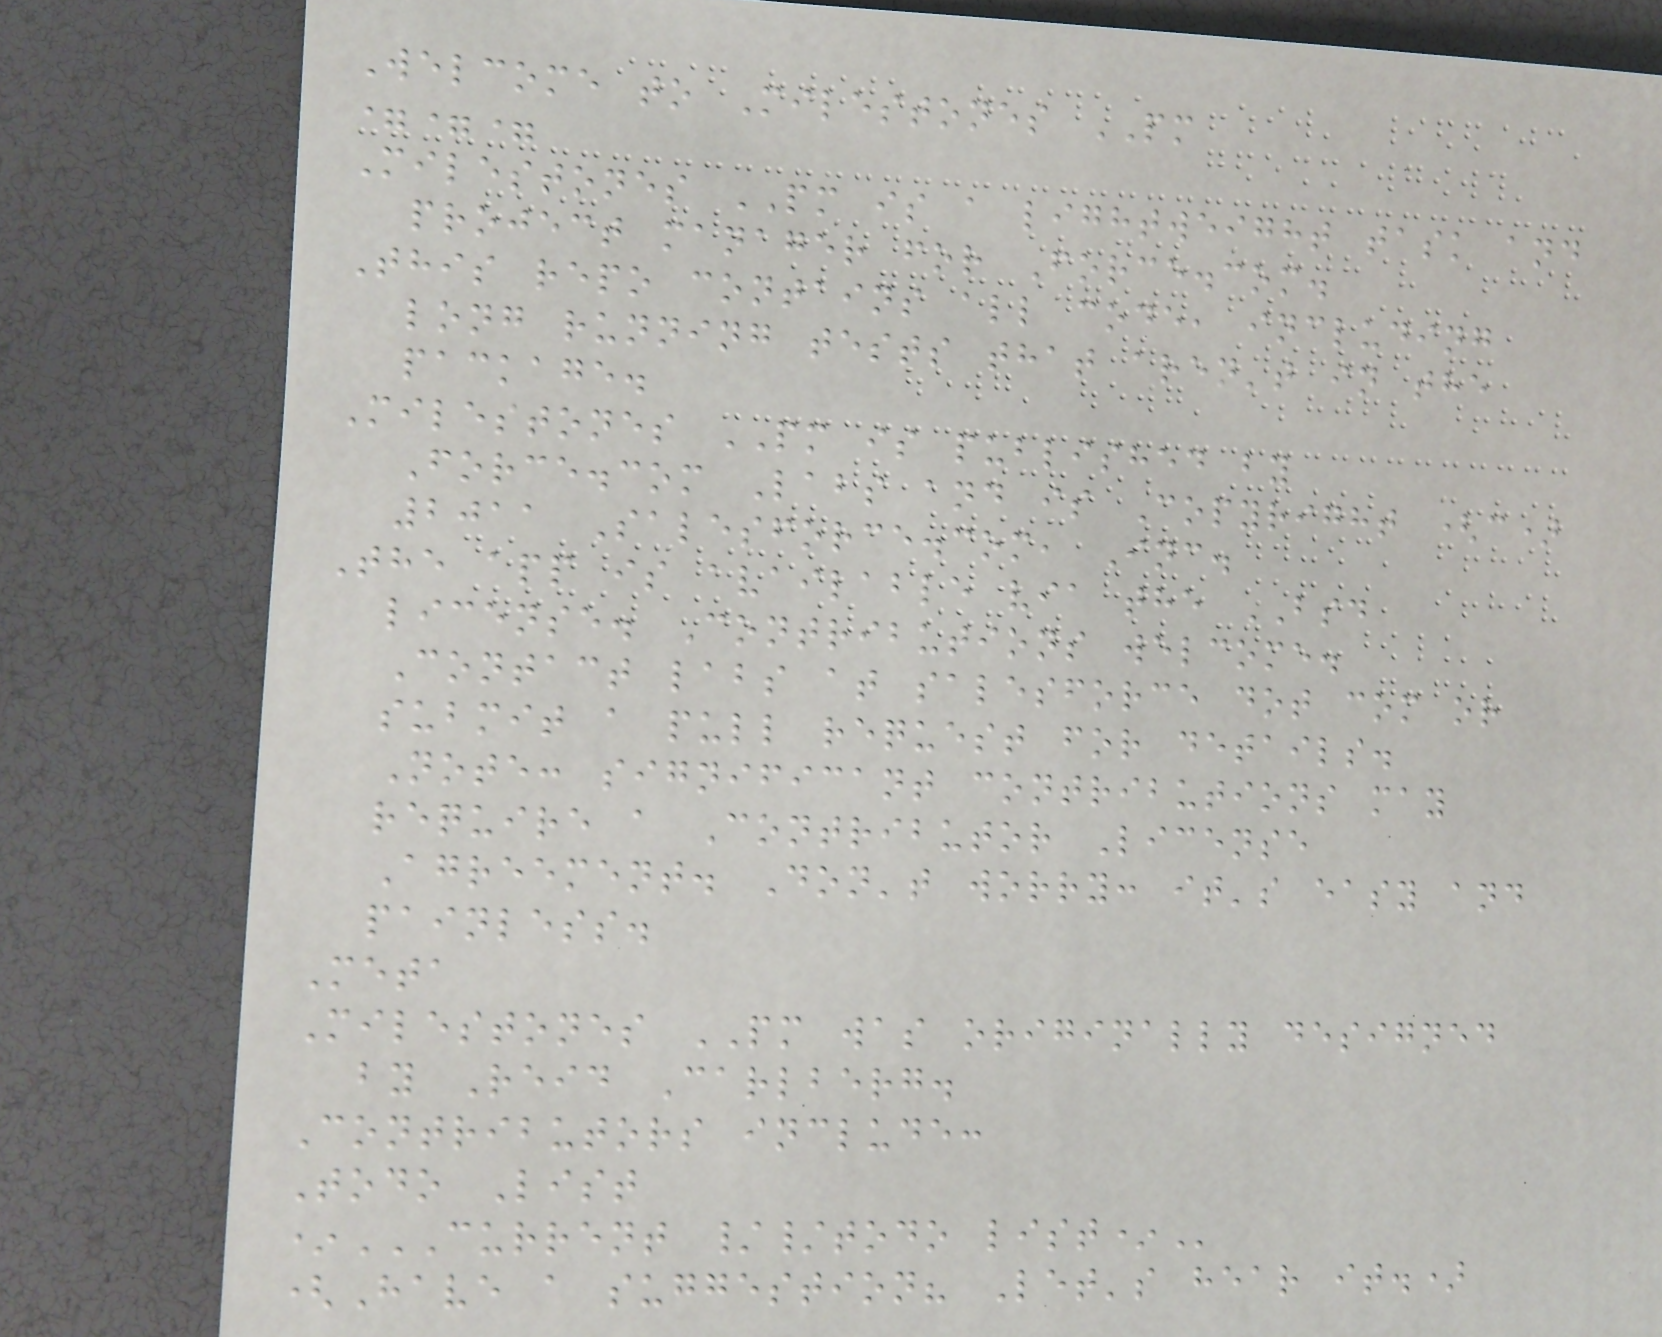Welcome to Milestones PM
===
Milestones PM is a lightweight task and
project manager for Force.com.
This repo contains all code, including
long running tests that aren't in the
package.
Milestones PM is published by
Force.com Labs and is Copyright (c)
2011 Salesforce.com, Inc.
The app is available via the BSD
license. Contributions welcome.
Contact labs at salesforce dot com or
submit a pull request for details.
Note: significant contributions may
require a Contributor License
Agreement. Don't worry: it's easy and
painless.
Meta
Milestones PM was originally designed
by Reid Carlberg.
Contributors include:
Todo List
*CURRENT //TODO LIST*
(Have a suggestion? Let's hear it.)
